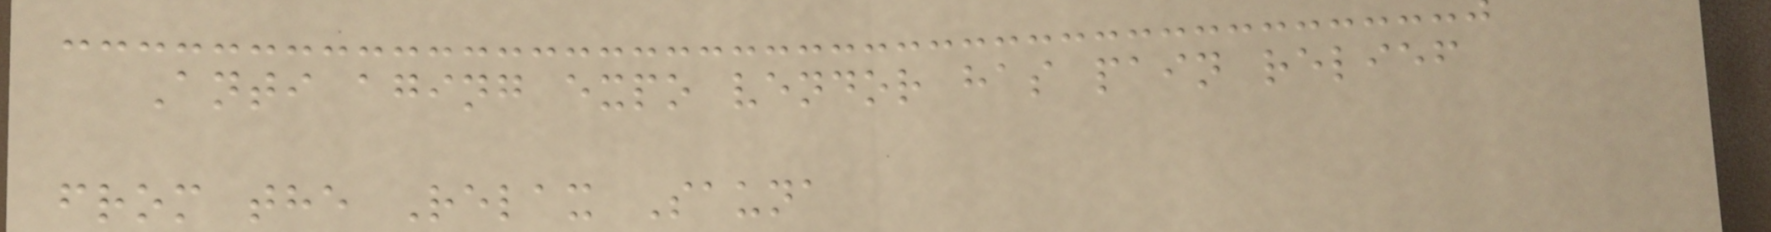Anti aging expo vendor has pain relief
from the Relax Sauna
